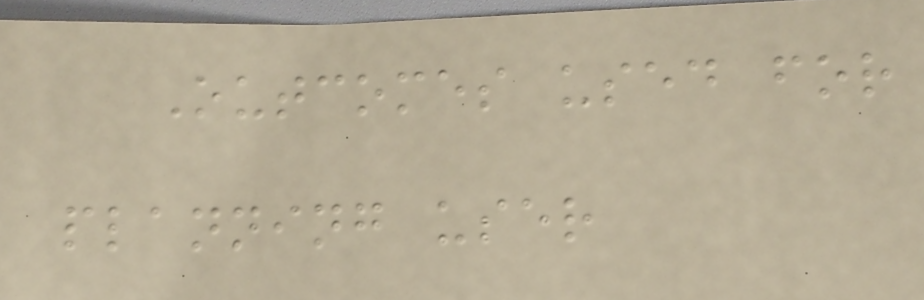Outcomes used for
planning user
